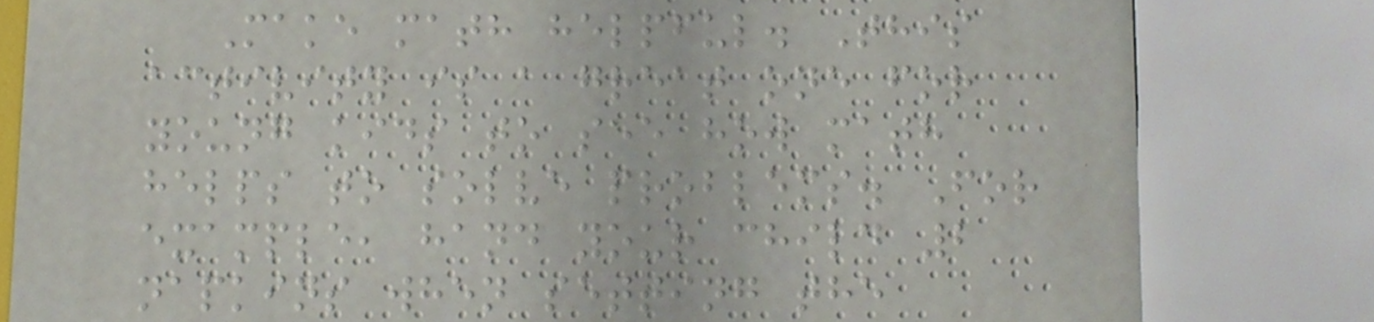Make math helpful. This
activity is a great one for
young kids to see how math
helps to solve problems. For
example, hand your child 2
napkins when setting the
